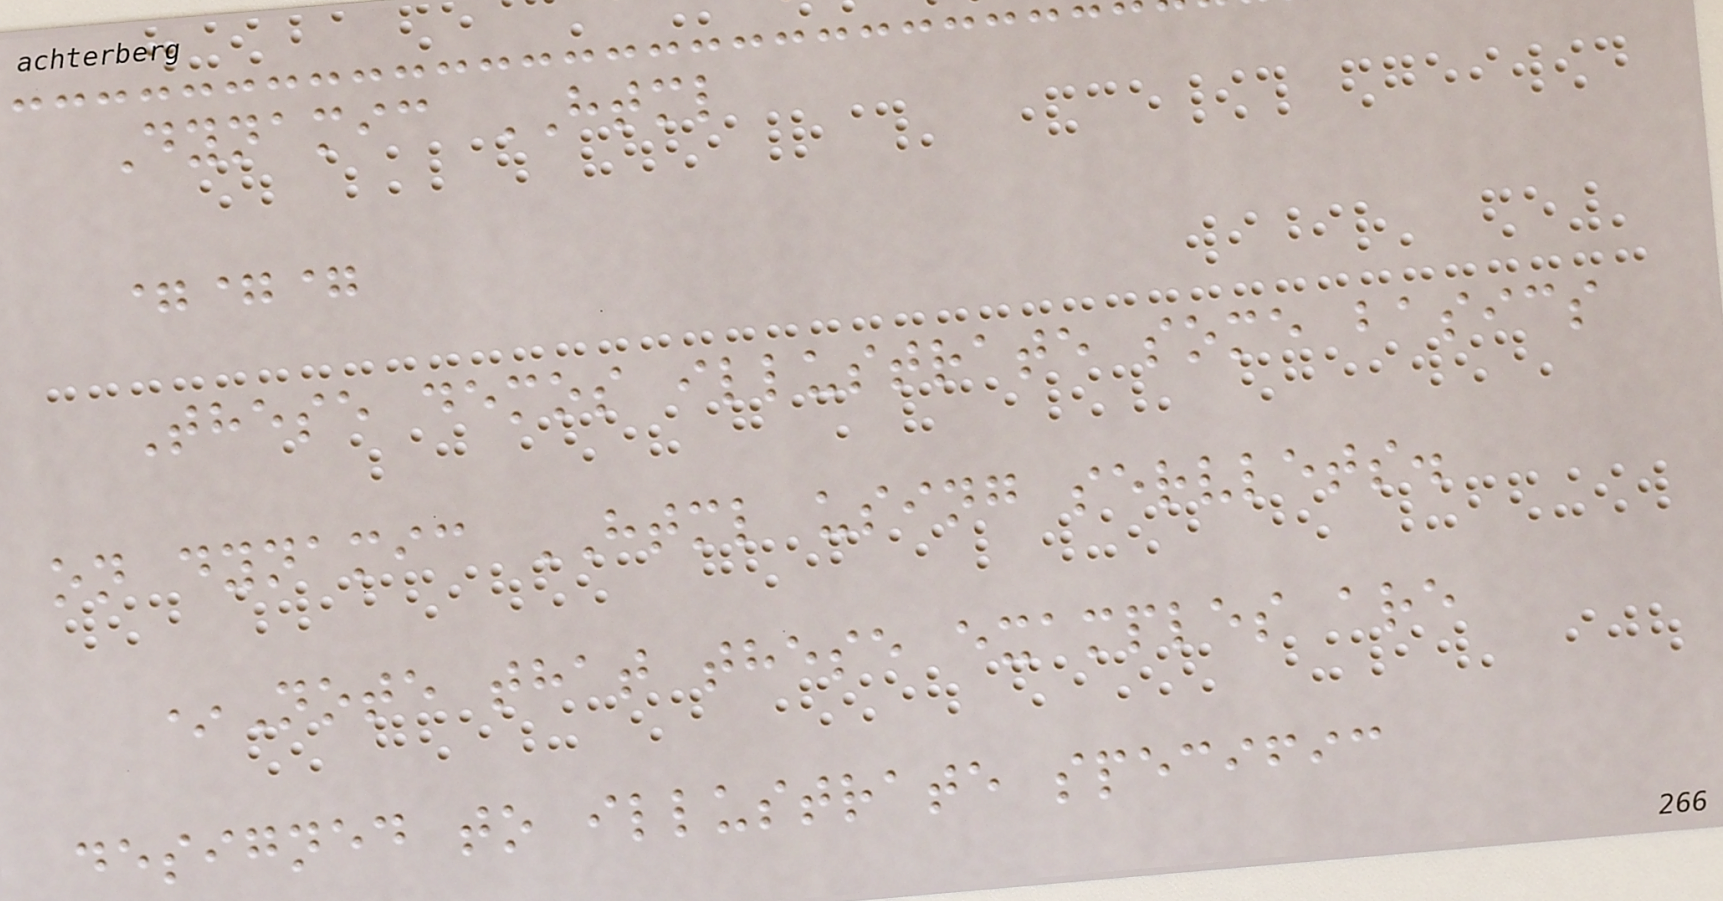Dynamic HTML
===
These demos illustrate some basics
on dynamic HTML using servlets.
*Note that these examples are
designed to illustrate specific
